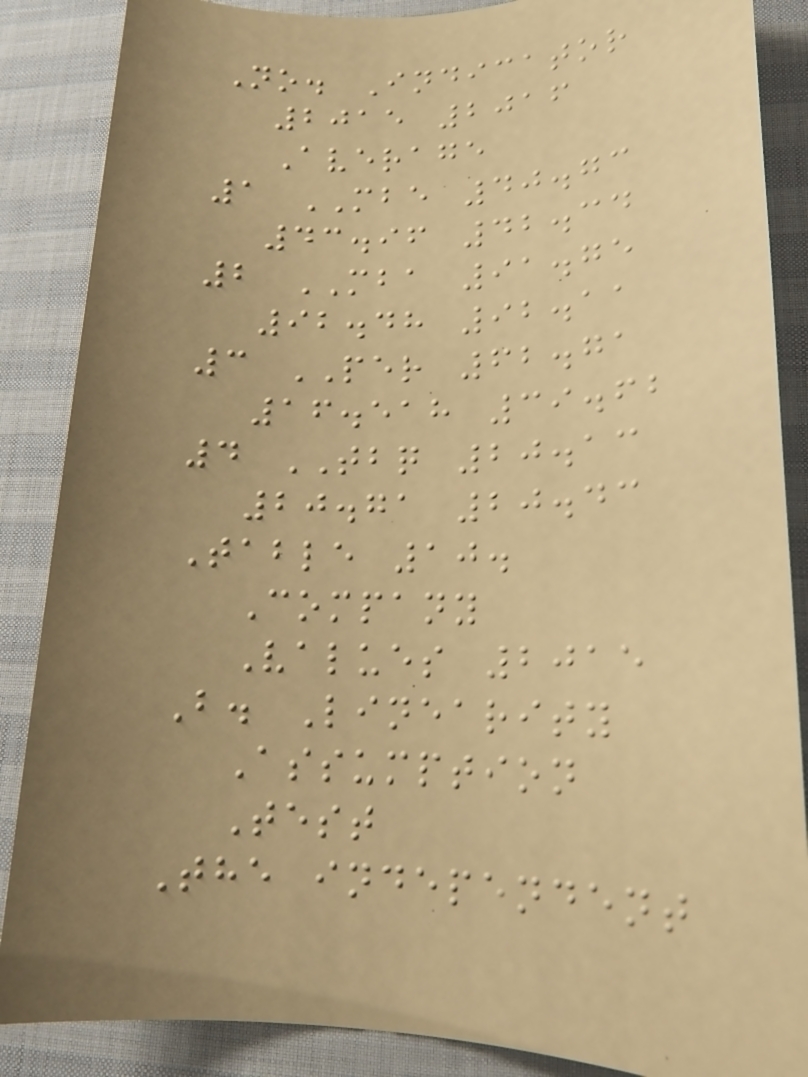No. Indicator
2015 2016
Average
1 MBE 40.73
43.96 42.34
2 MBA 91.75
92.48 92.11
3 PER 62.71
16.518 39.62
4 TBQ 20.13
20.71 20.43
Table 10.
Company
Values 2015
B. Linearity
Assumption
Test
The independent
